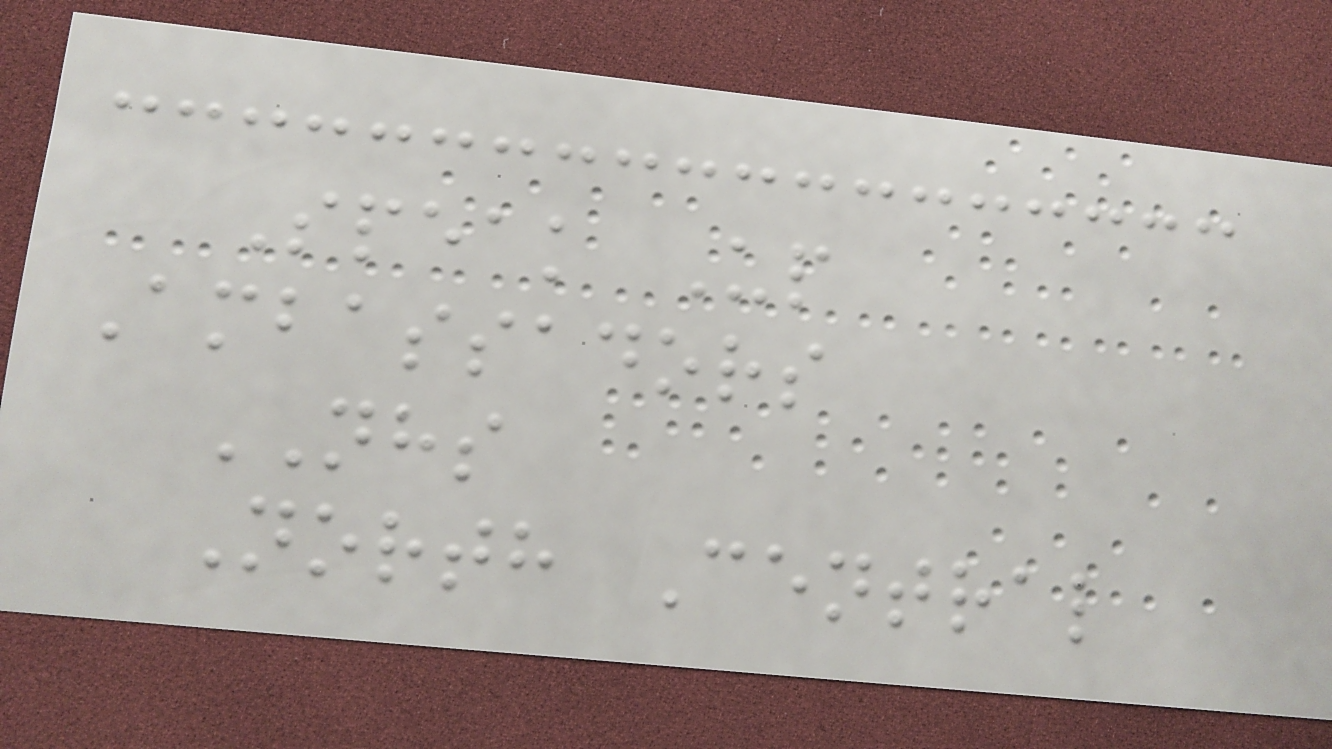Speak Up
Ambassadors
NHS
North Central
